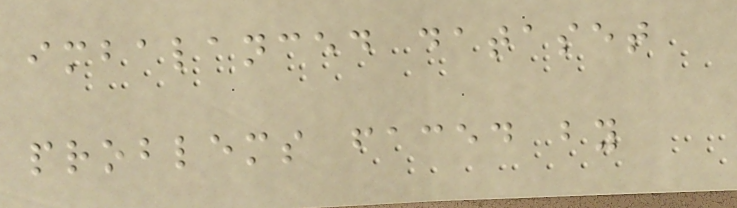imbalanced dataset
problems faced by
